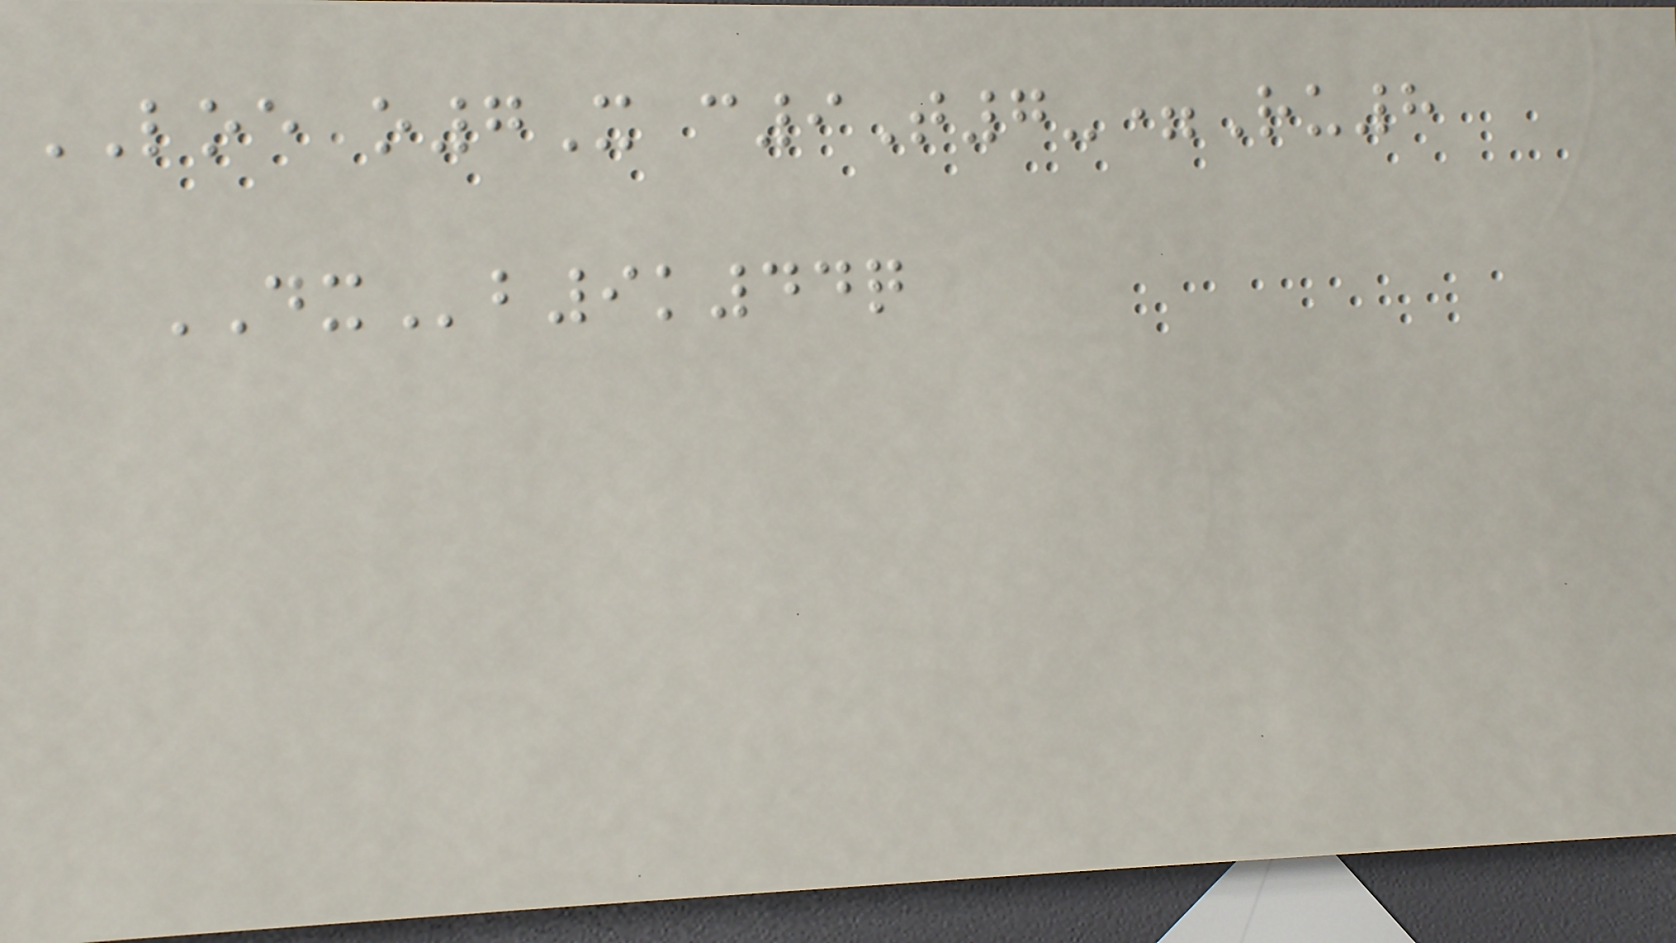LOE o7X c9T7-=Ru8
DXb9k44q
